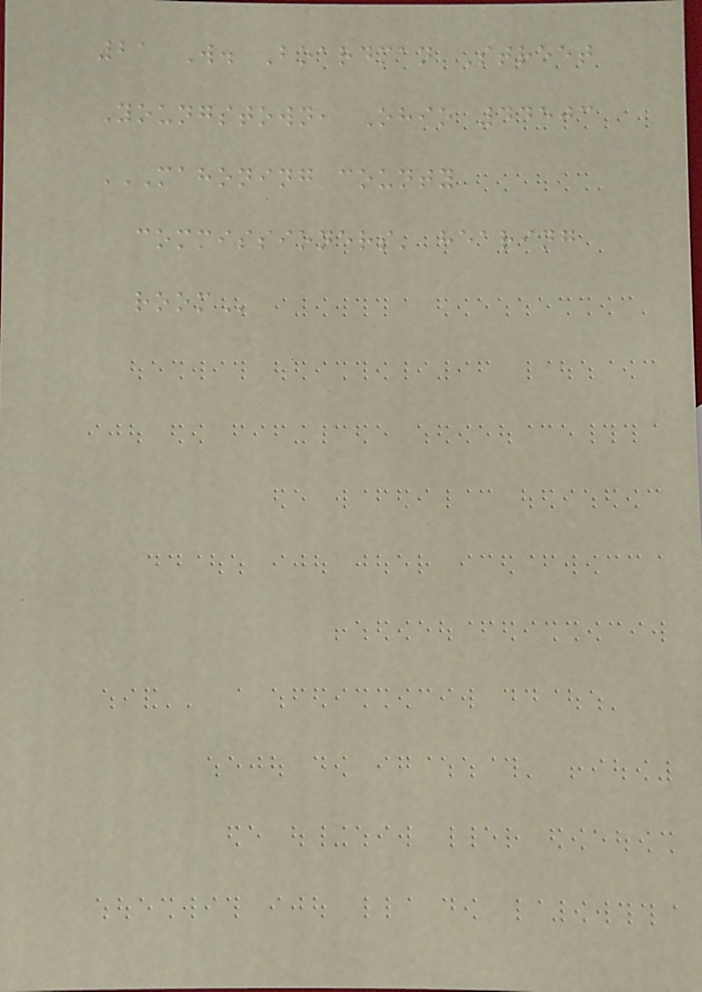21 W. Boardman Street
Youngstown, Ohio 44503
MAHONING COUNTY
COMMISSIONERS' HEARING
ROOM
